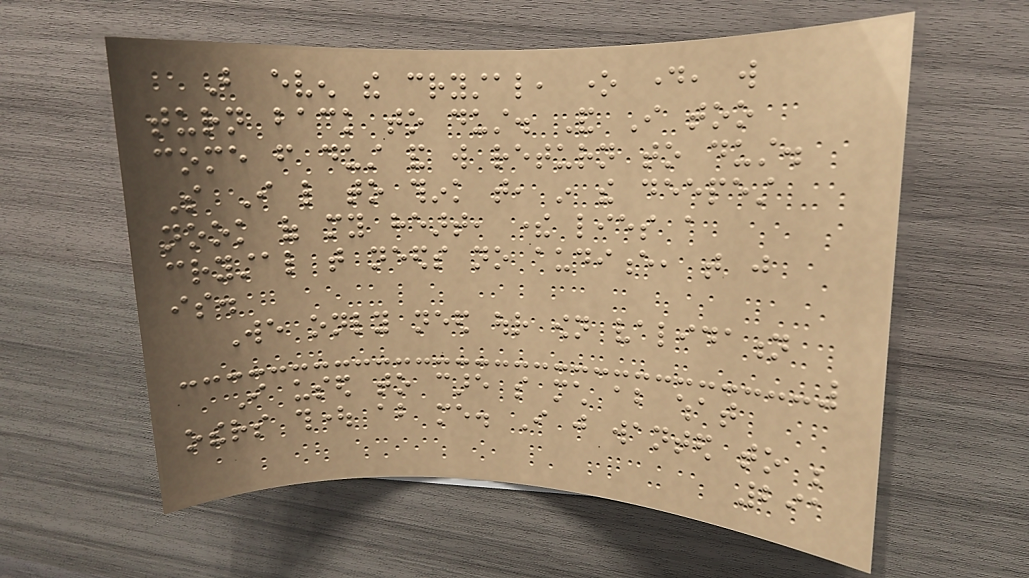But even the crystal, one day, will
turn back to dust. And I too
come from dust and will return to dust.
So I like to think that, in the deepest
nook of my heart, there lies a
crystal that needs no audience, that just
is.
We only need our own validation
I used to care so much about what
others thought about me. I just wanted to be
291
